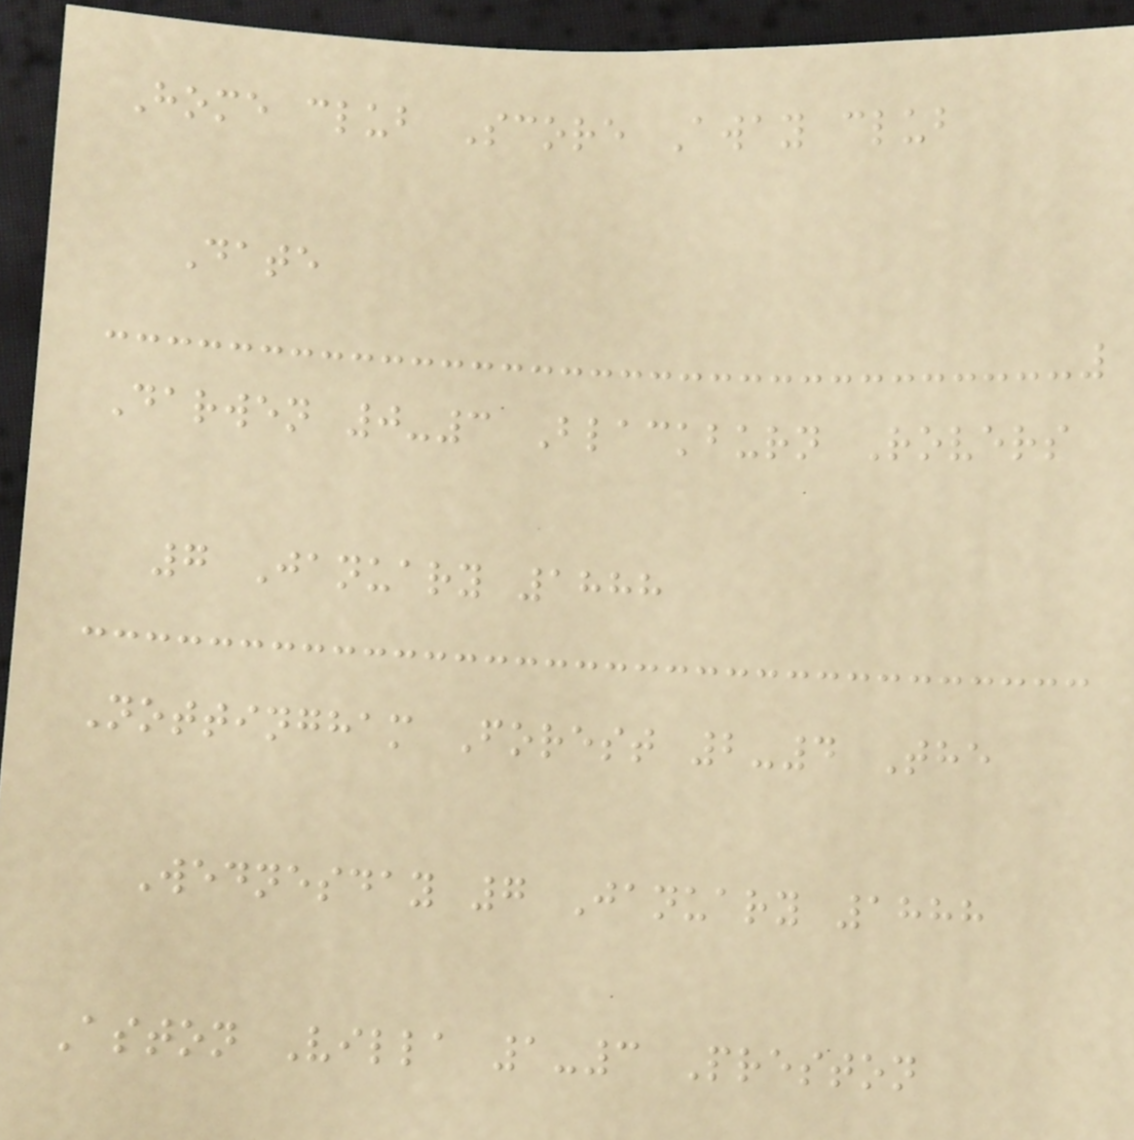Home club Score Away club
Date
Darwen 0-3 Blackburn Rovers
7 January 1888
Nottingham Forest 2-4 The
Wednesday 7 January 1888
Aston Villa 1-3 Preston
